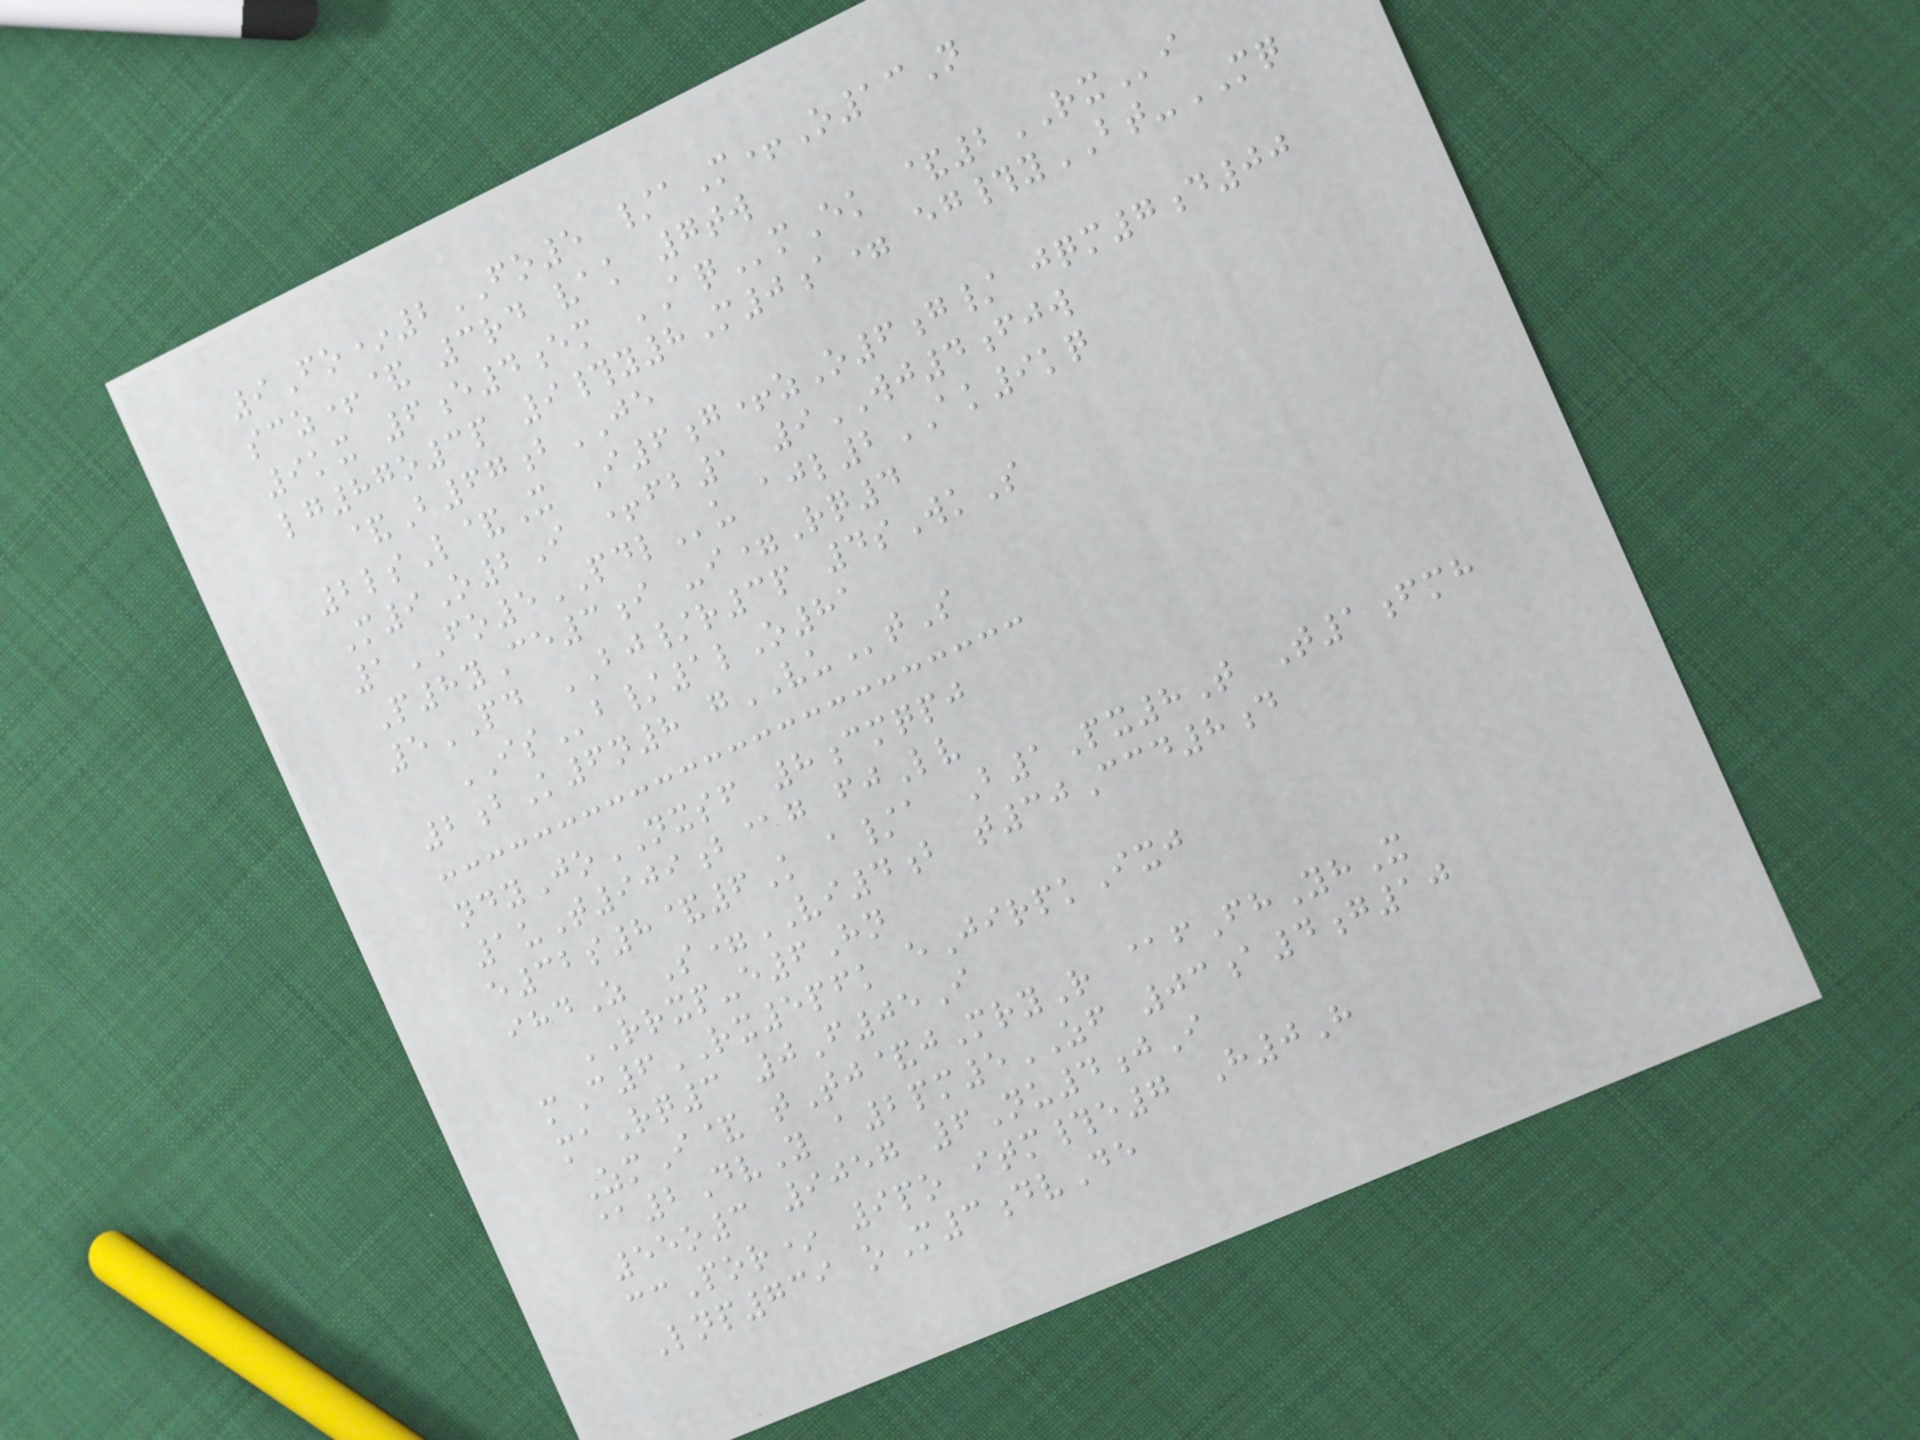9Fo*2FO5 /aM+O13N
scz+& 3rd vak 7tw
9kx 6e4em AQmEk &2RXi
lg87o3p 9#y8M0a= eg#yBT-MQ
&B67bJE
2lsL&X I6g+zO6g/ jqm7d00
M9O2I +fb1 9WJ4fjw
1FO5PDLu ajl2AK9kq
P8yCe3i -i=Rq4
5PD BJ/r3p 4sWkS
ISb/1lO81
2bK6n8 gVUtS
ndyJoNXSF 8cmqpj
1uT909b@g fjLv
e32s8&6K a/a B1Px8T T1fmh
ihdZ S=VI4b t30Ccd8d
RRXP-e6Hn
mC6RX5pfk eJirpkIxj
maRq3 0F05I
ZmI& tTj&jMryR @fFhYhX
@2DvY a2pm5ZF 03a4g10
55o3 9057 6Nu4jI
ccPor* 9po itm#e7 H0H
Lnp739 oM3dvDe
